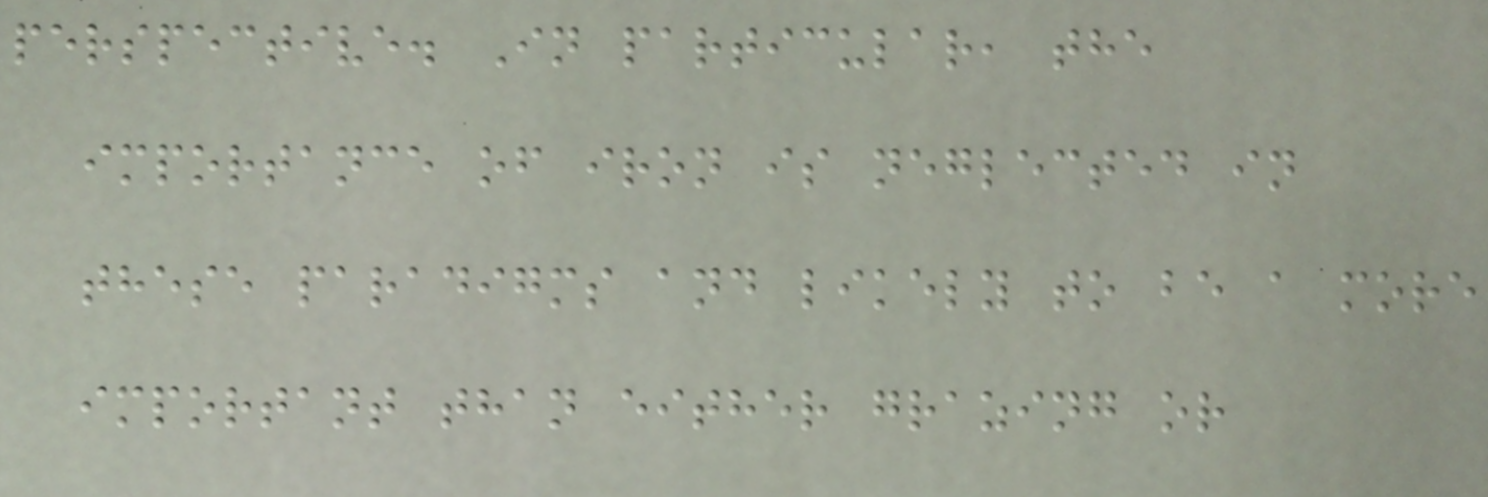perspective. In particular, the
importance of iron is neglected in
these paradigms and likely to be a more
important than either grazing or
